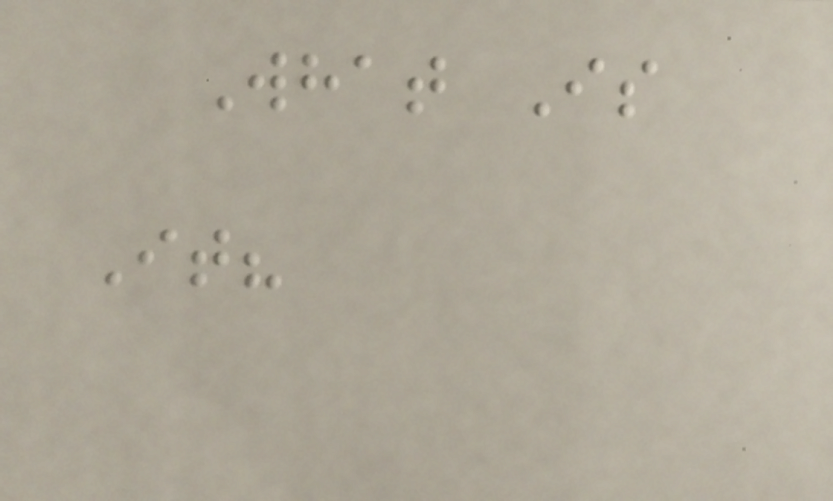What Is
It?
